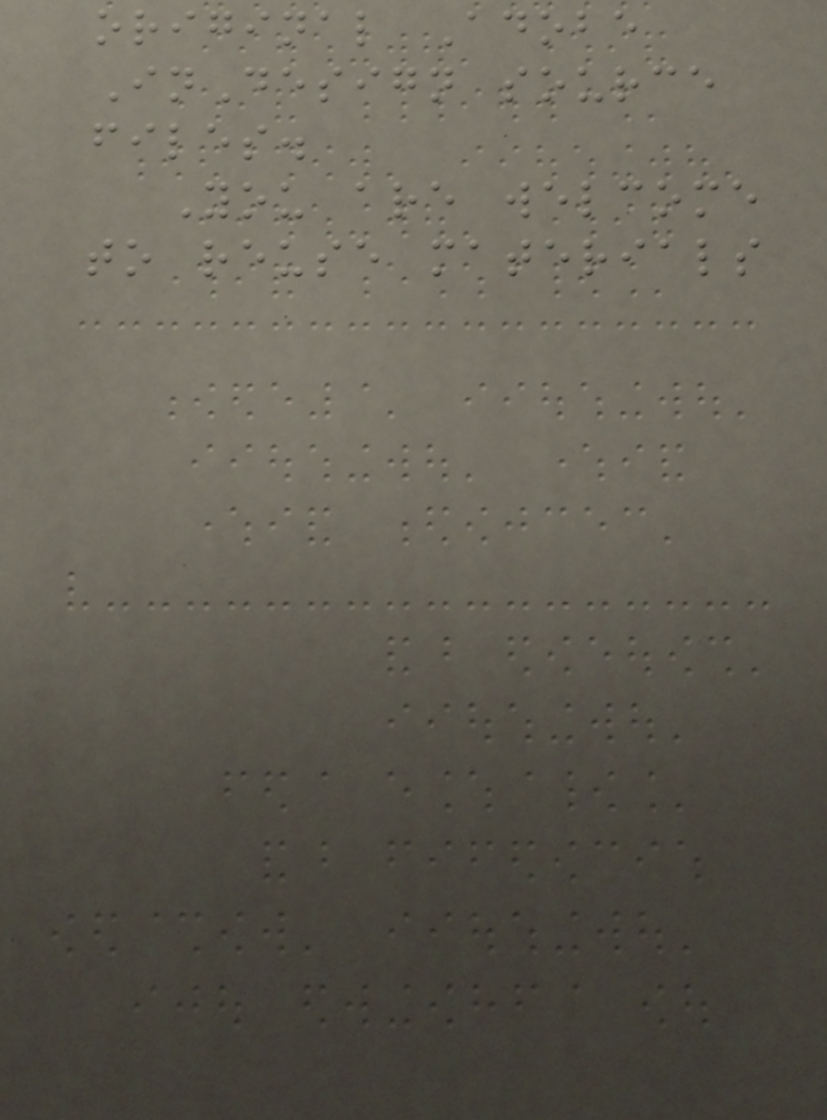original Adobe
InDesign source
files.
You are welcome
to reuse materials
